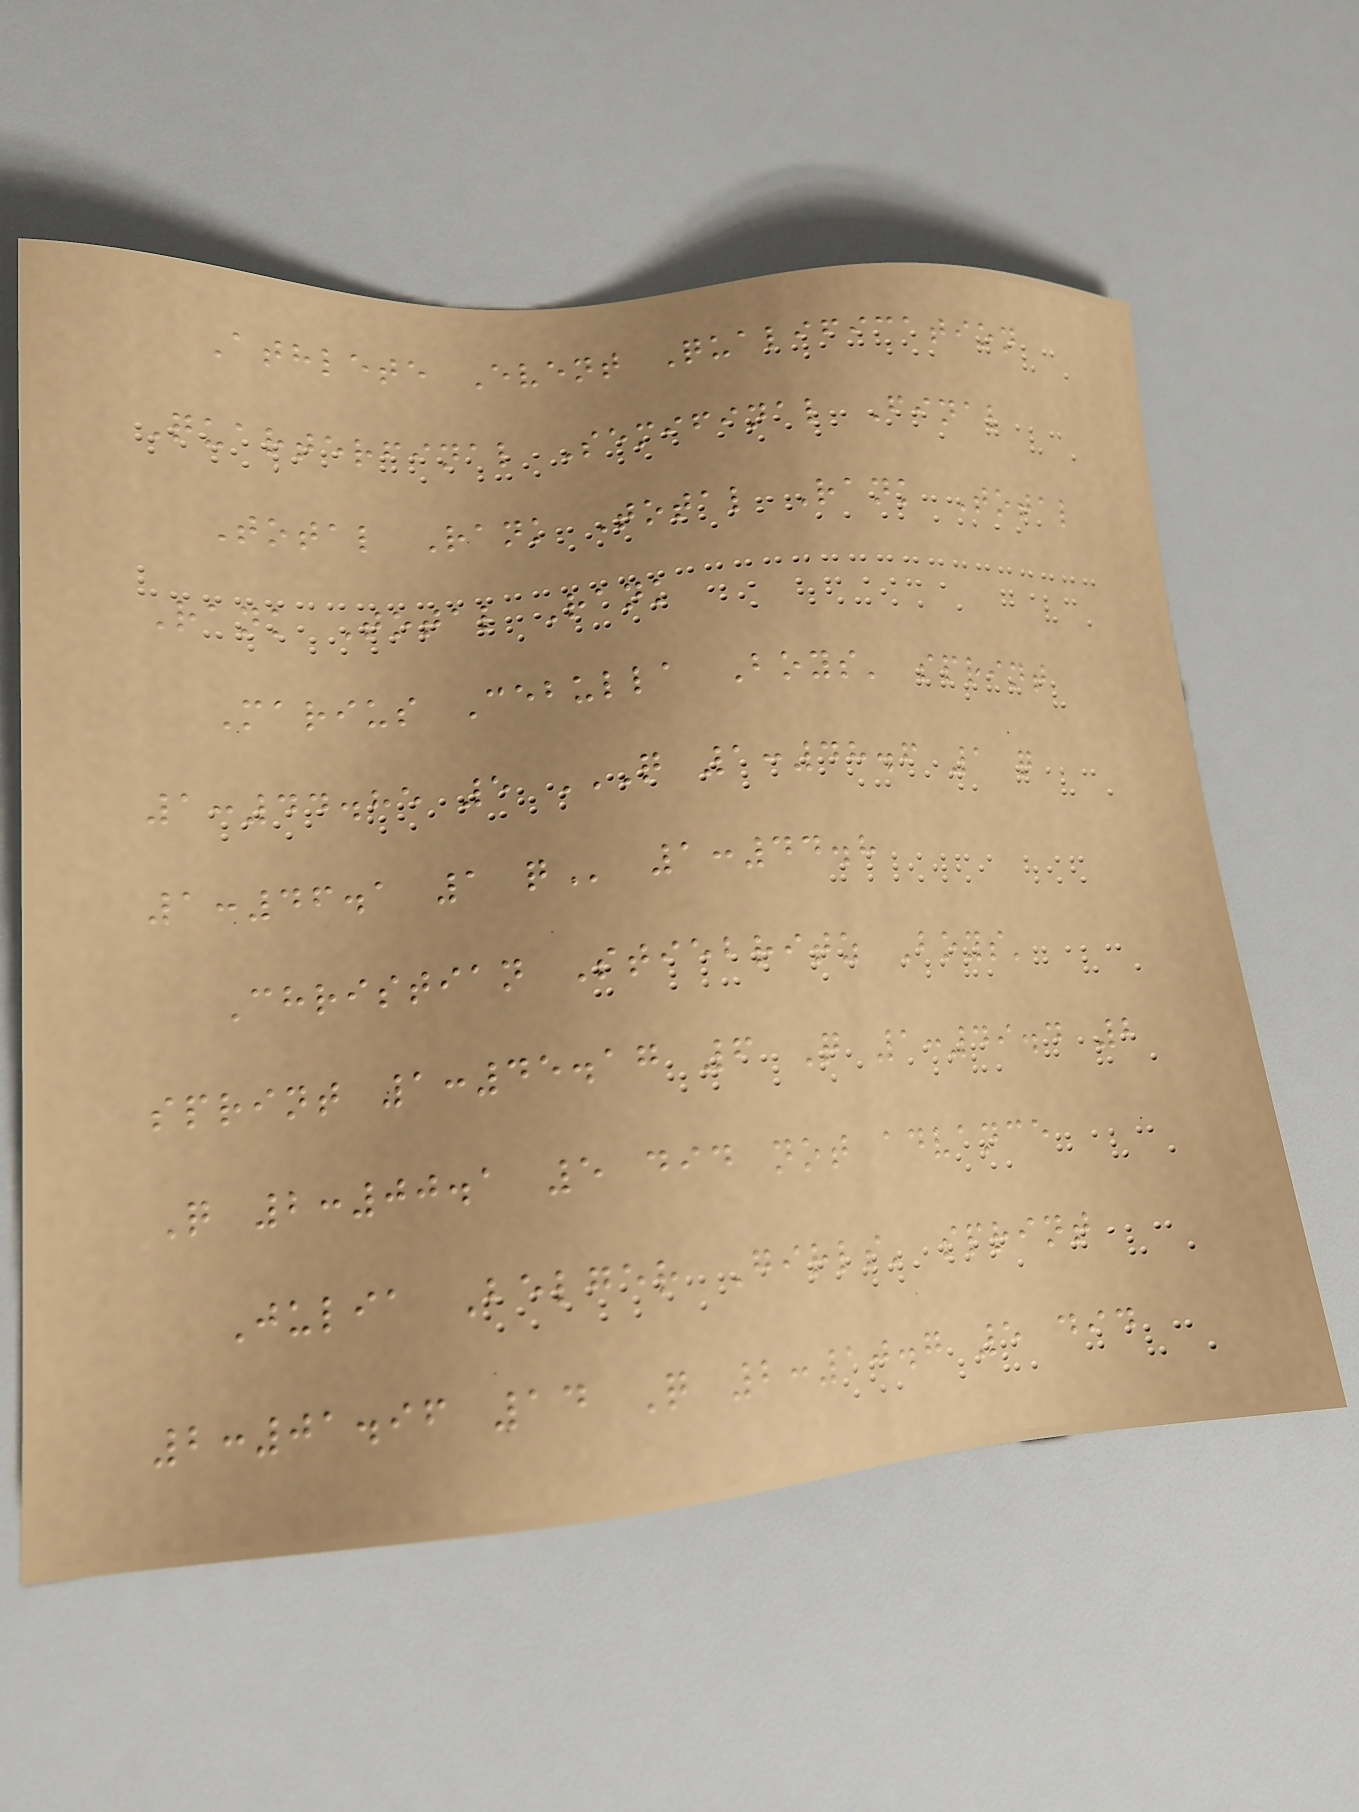Athlete Event Qualification
Quarterfinal Semifinal Final
Total Rank Total Rank Total
Rank Total Rank
Marius Cebulla Boys' sprint
1:44.85 5 Q 1:48.6 1 Q
1:46.1 1 Q 1:44.8
Christian Stiebritz Boys'
sprint 1:45.17 6 Q 1:49.4 2
Q 2:00.1 5 did not advance
Julia Belger Girls' sprint
2:01.96 14 Q 2:10.7 5 did
